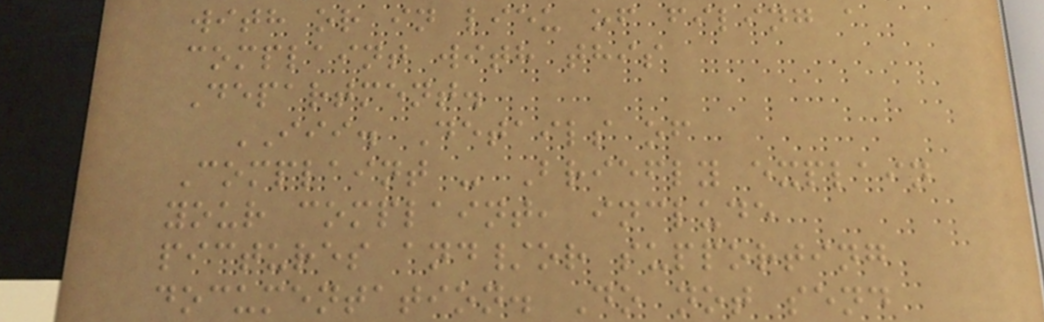with or in lieu of filing a
complaint with this
Department.
III. Details of
Complaint - Briefly explain
your complaint, include
pictures and/or supporting
documentation. Do not send
